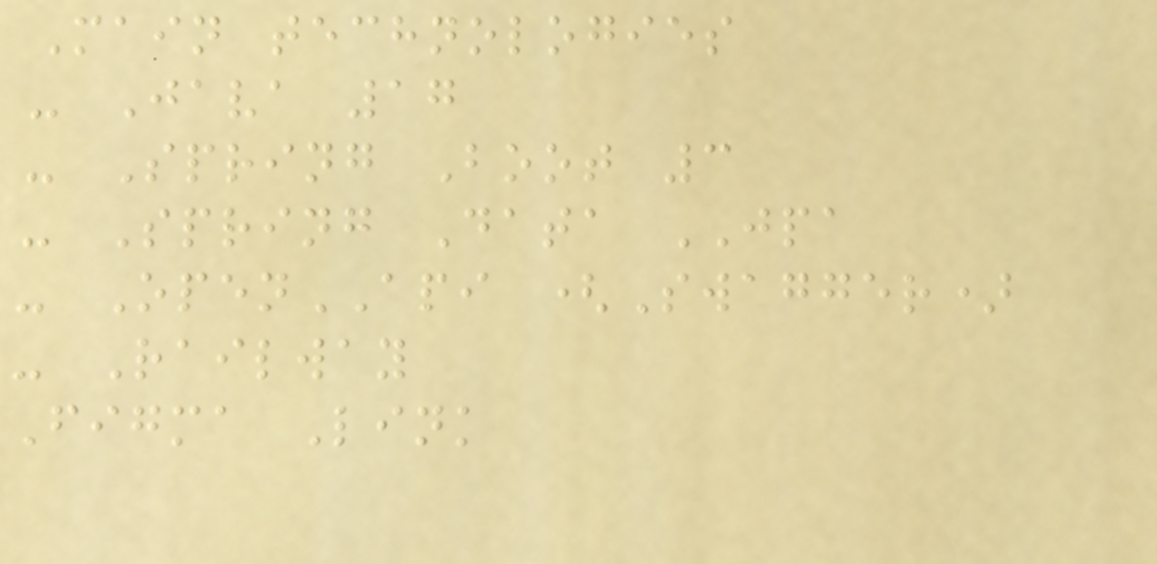Main technologies
- Java 17
- Spring Boot 3
- Spring Data JPA
- OpenAPI (Swagger)
- Railway
Figma Link
